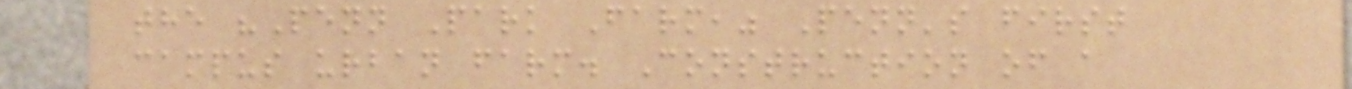the "Penn Park Farm," Penn's first
campus urban farm. Construction of a
